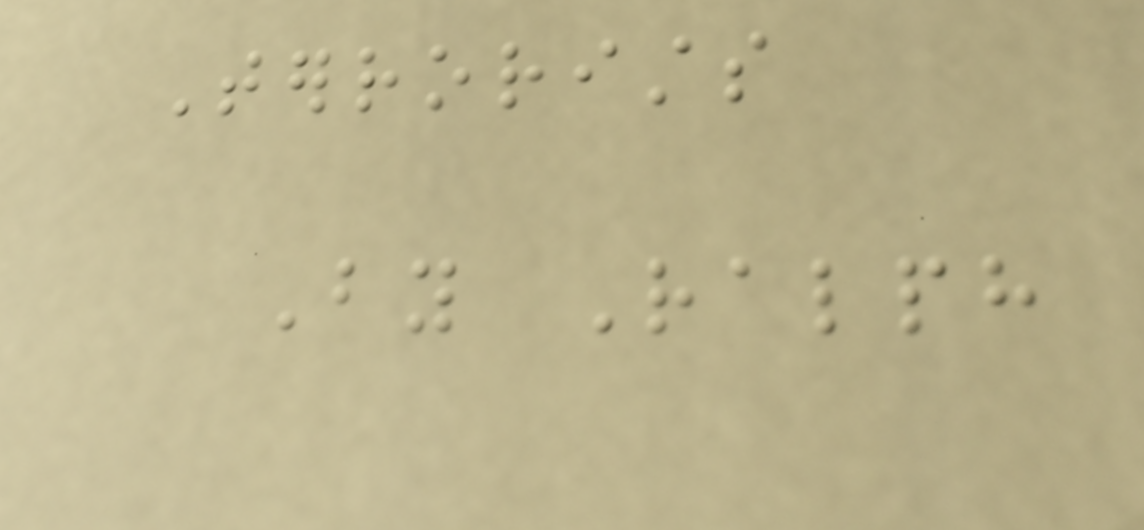Terrorists
By Ralph
